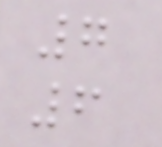7
6
